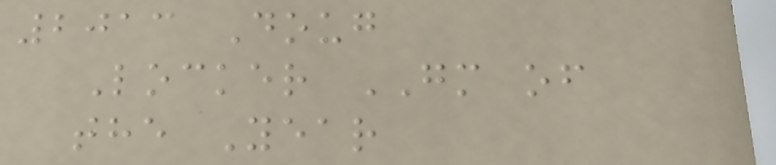2013 Doug
Locker GM of
the Year
